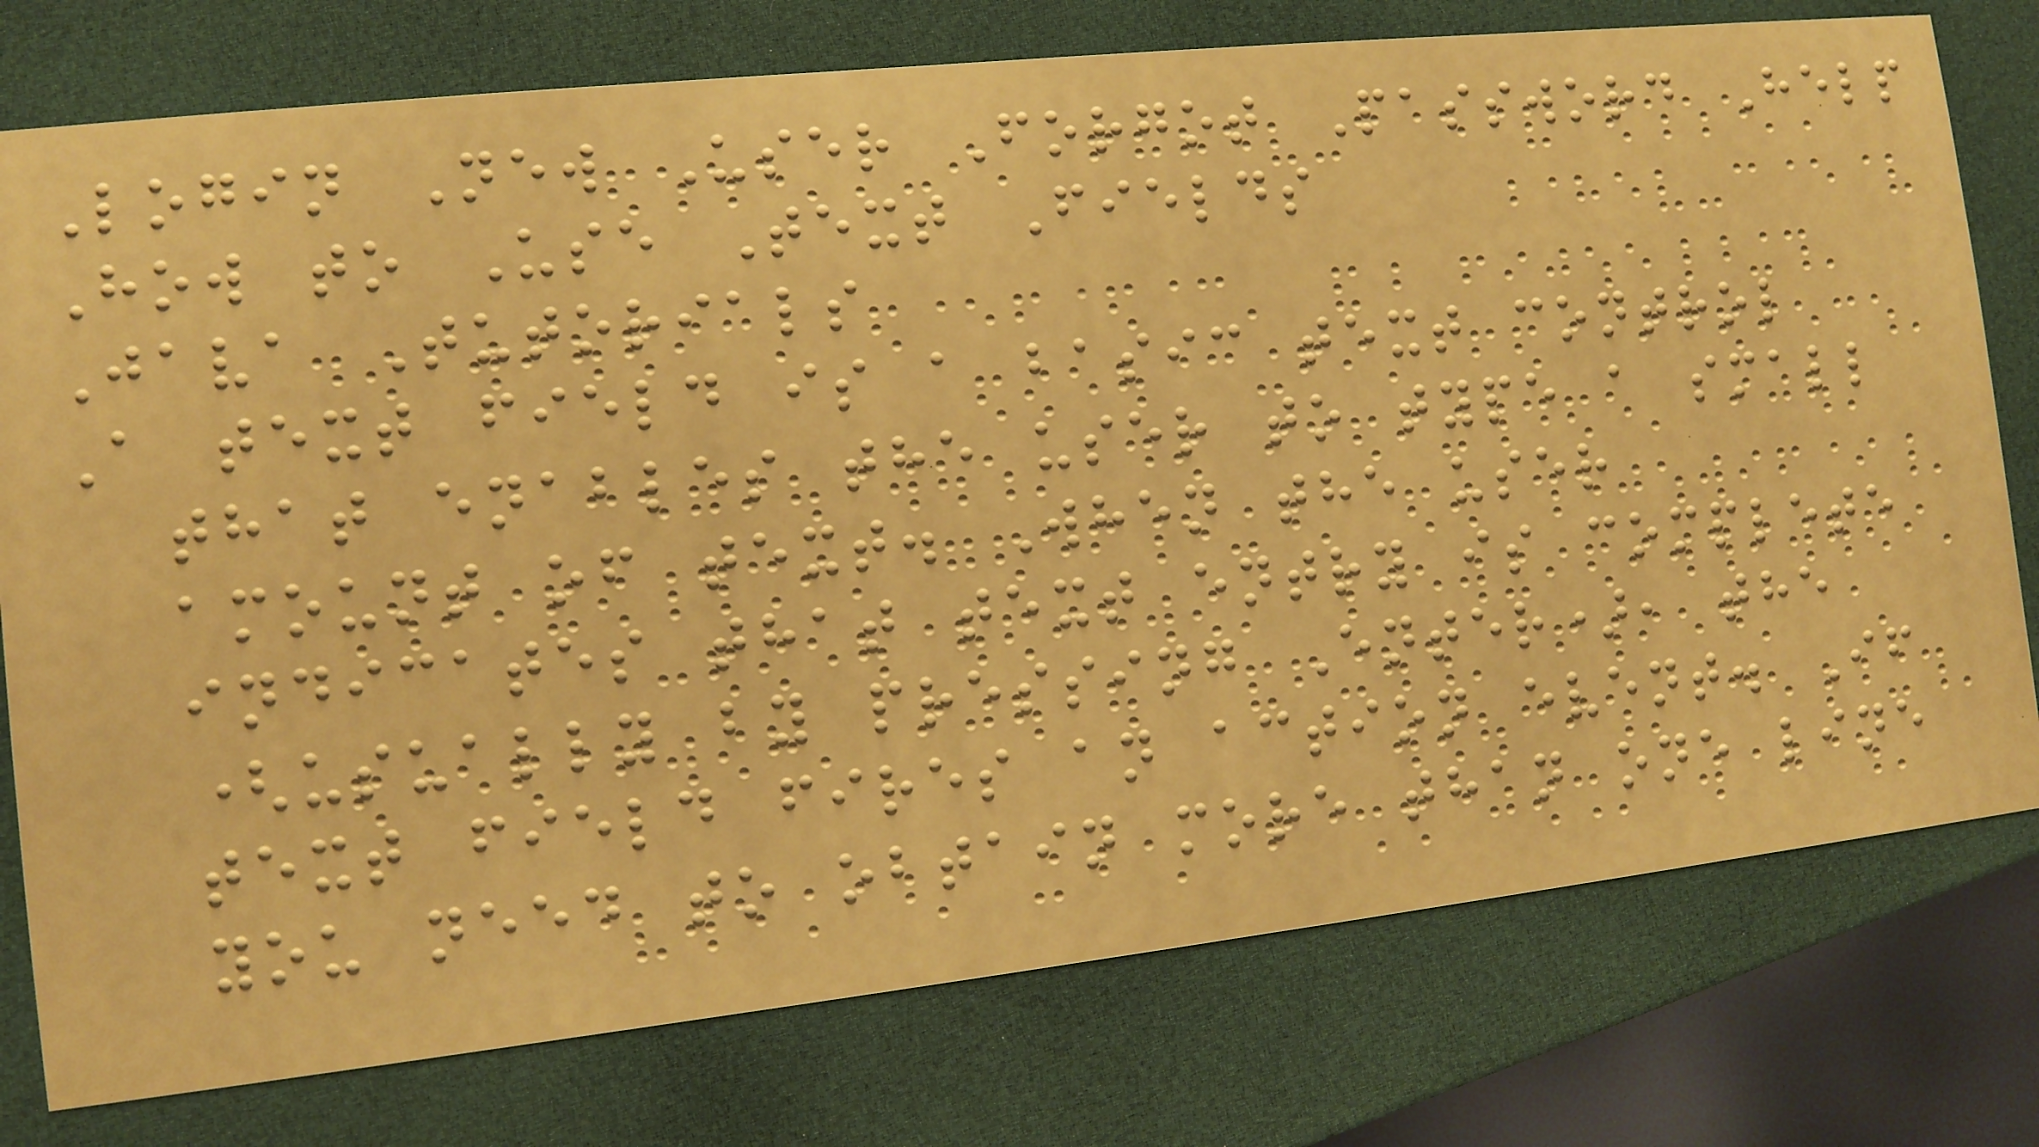Login New User Forgot Password Help
How to Use Text Fields
Java Tutorials
A text field is a basic text control
that enables the user to type a small
amount of text. When the user
indicates that text entry is complete
(usually by pressing Enter), the
text field fires an action event. If
you need to obtain more than one line
